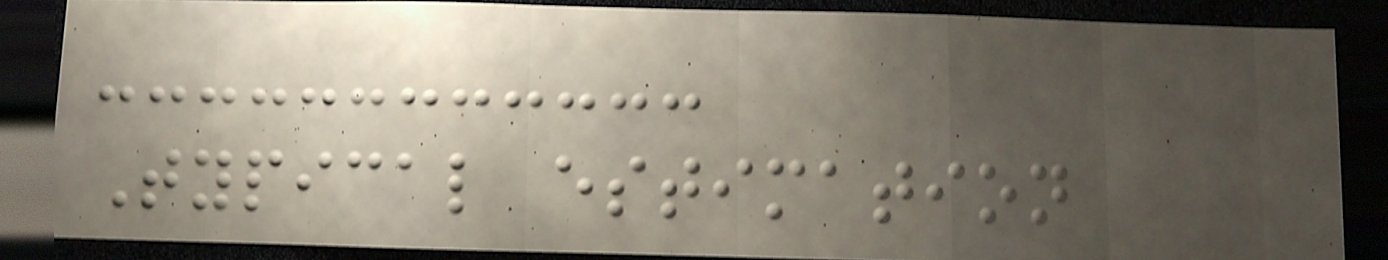Typical estimation
